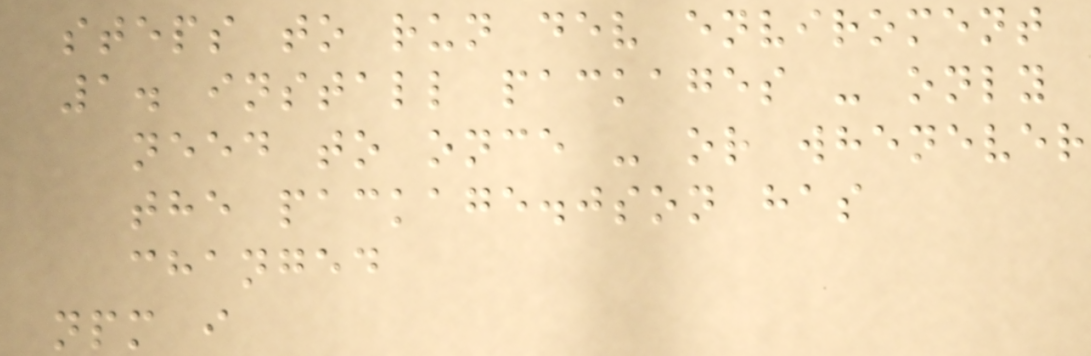steps to run dev enviroment
1. install packages - only
need to once - or whenever
the package.json has
changed
npm i
